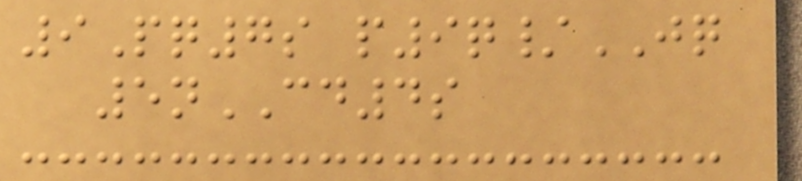9Pq7s p9q/JQ
5nCD4s
